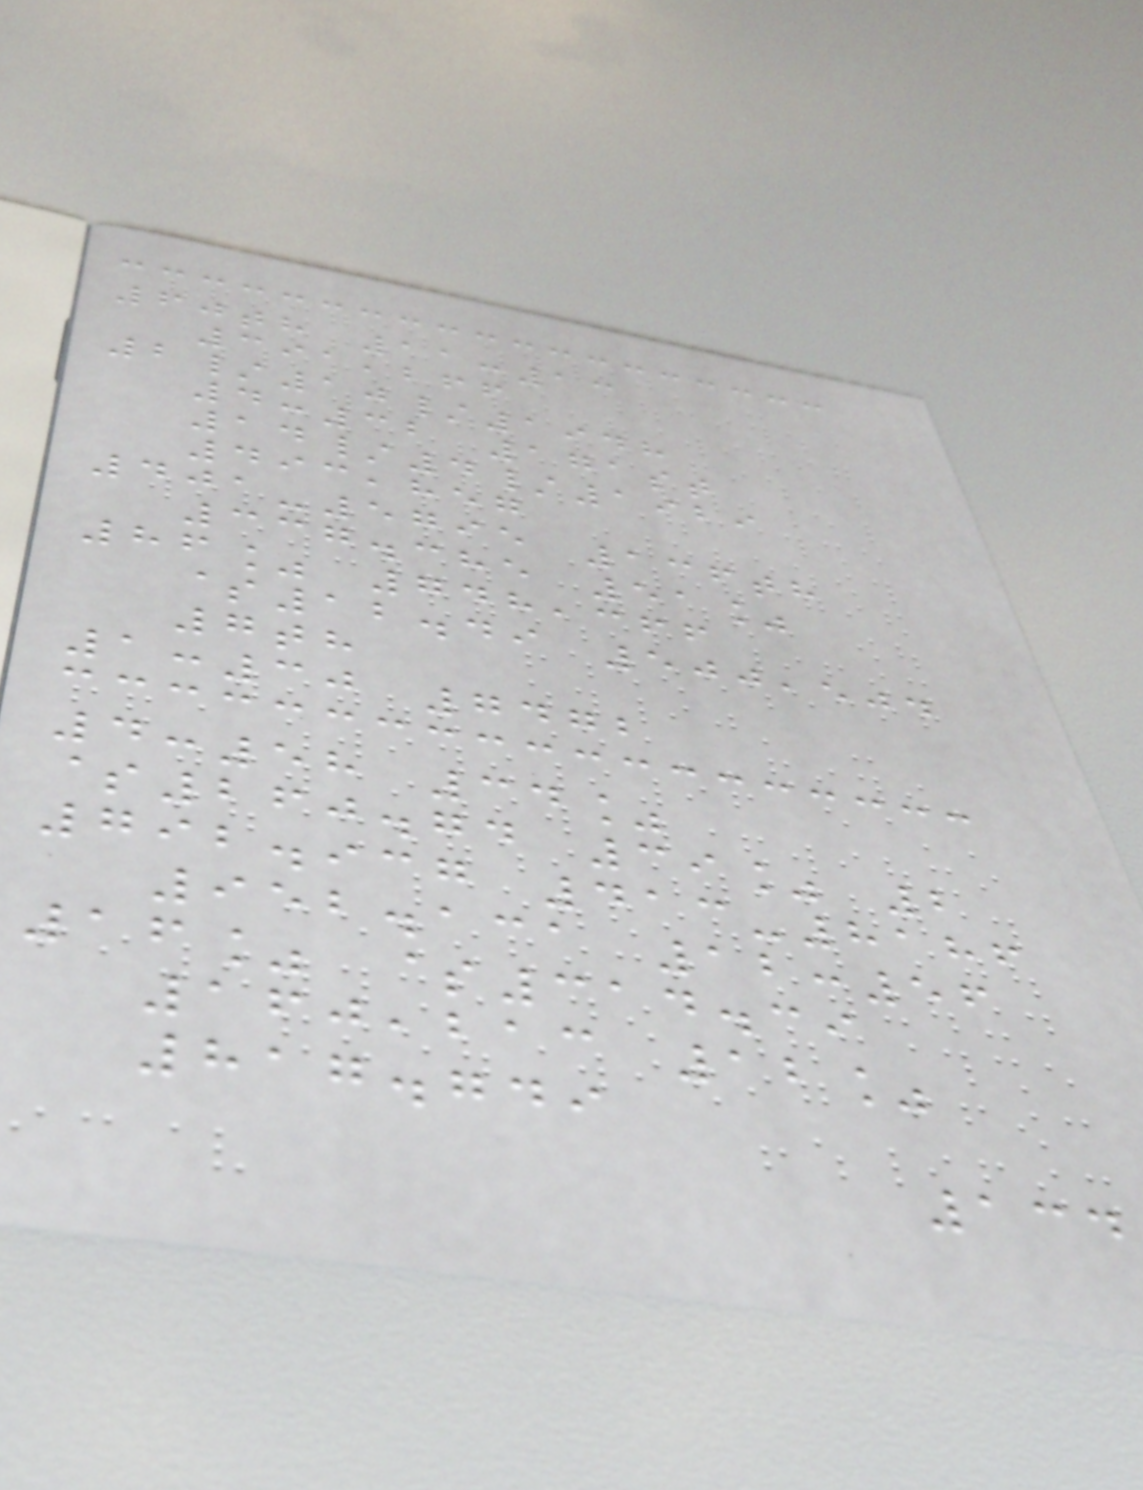60th 11:13
391,266
2/10/1948
4:32 171st
14/4/1929
493,857
401-5795 136th
337.385 51%
86% 748,366
$12.49 500,504
7th
1:30 7472
4:58 34%
$260.74 39% 2
792.937 413-8186
952.131 12:56
16% $314.39
160,213 12%
817.749
134
